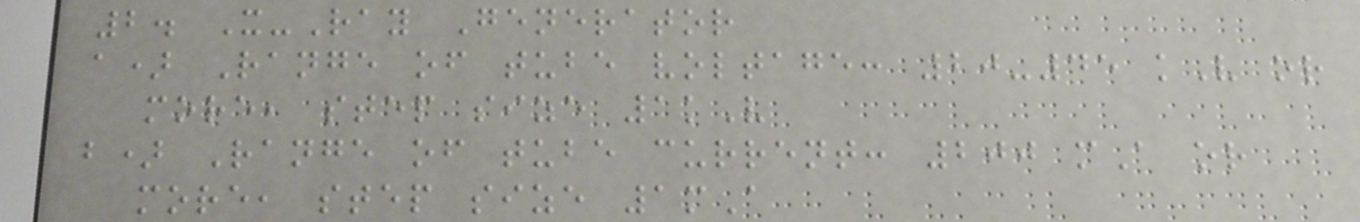2. X-Ray Generator
a) Range of tube voltage: 20-45 kV or
more, step size 1kV
b) Range of tube current: 200 mA or
more, step size 1mA
